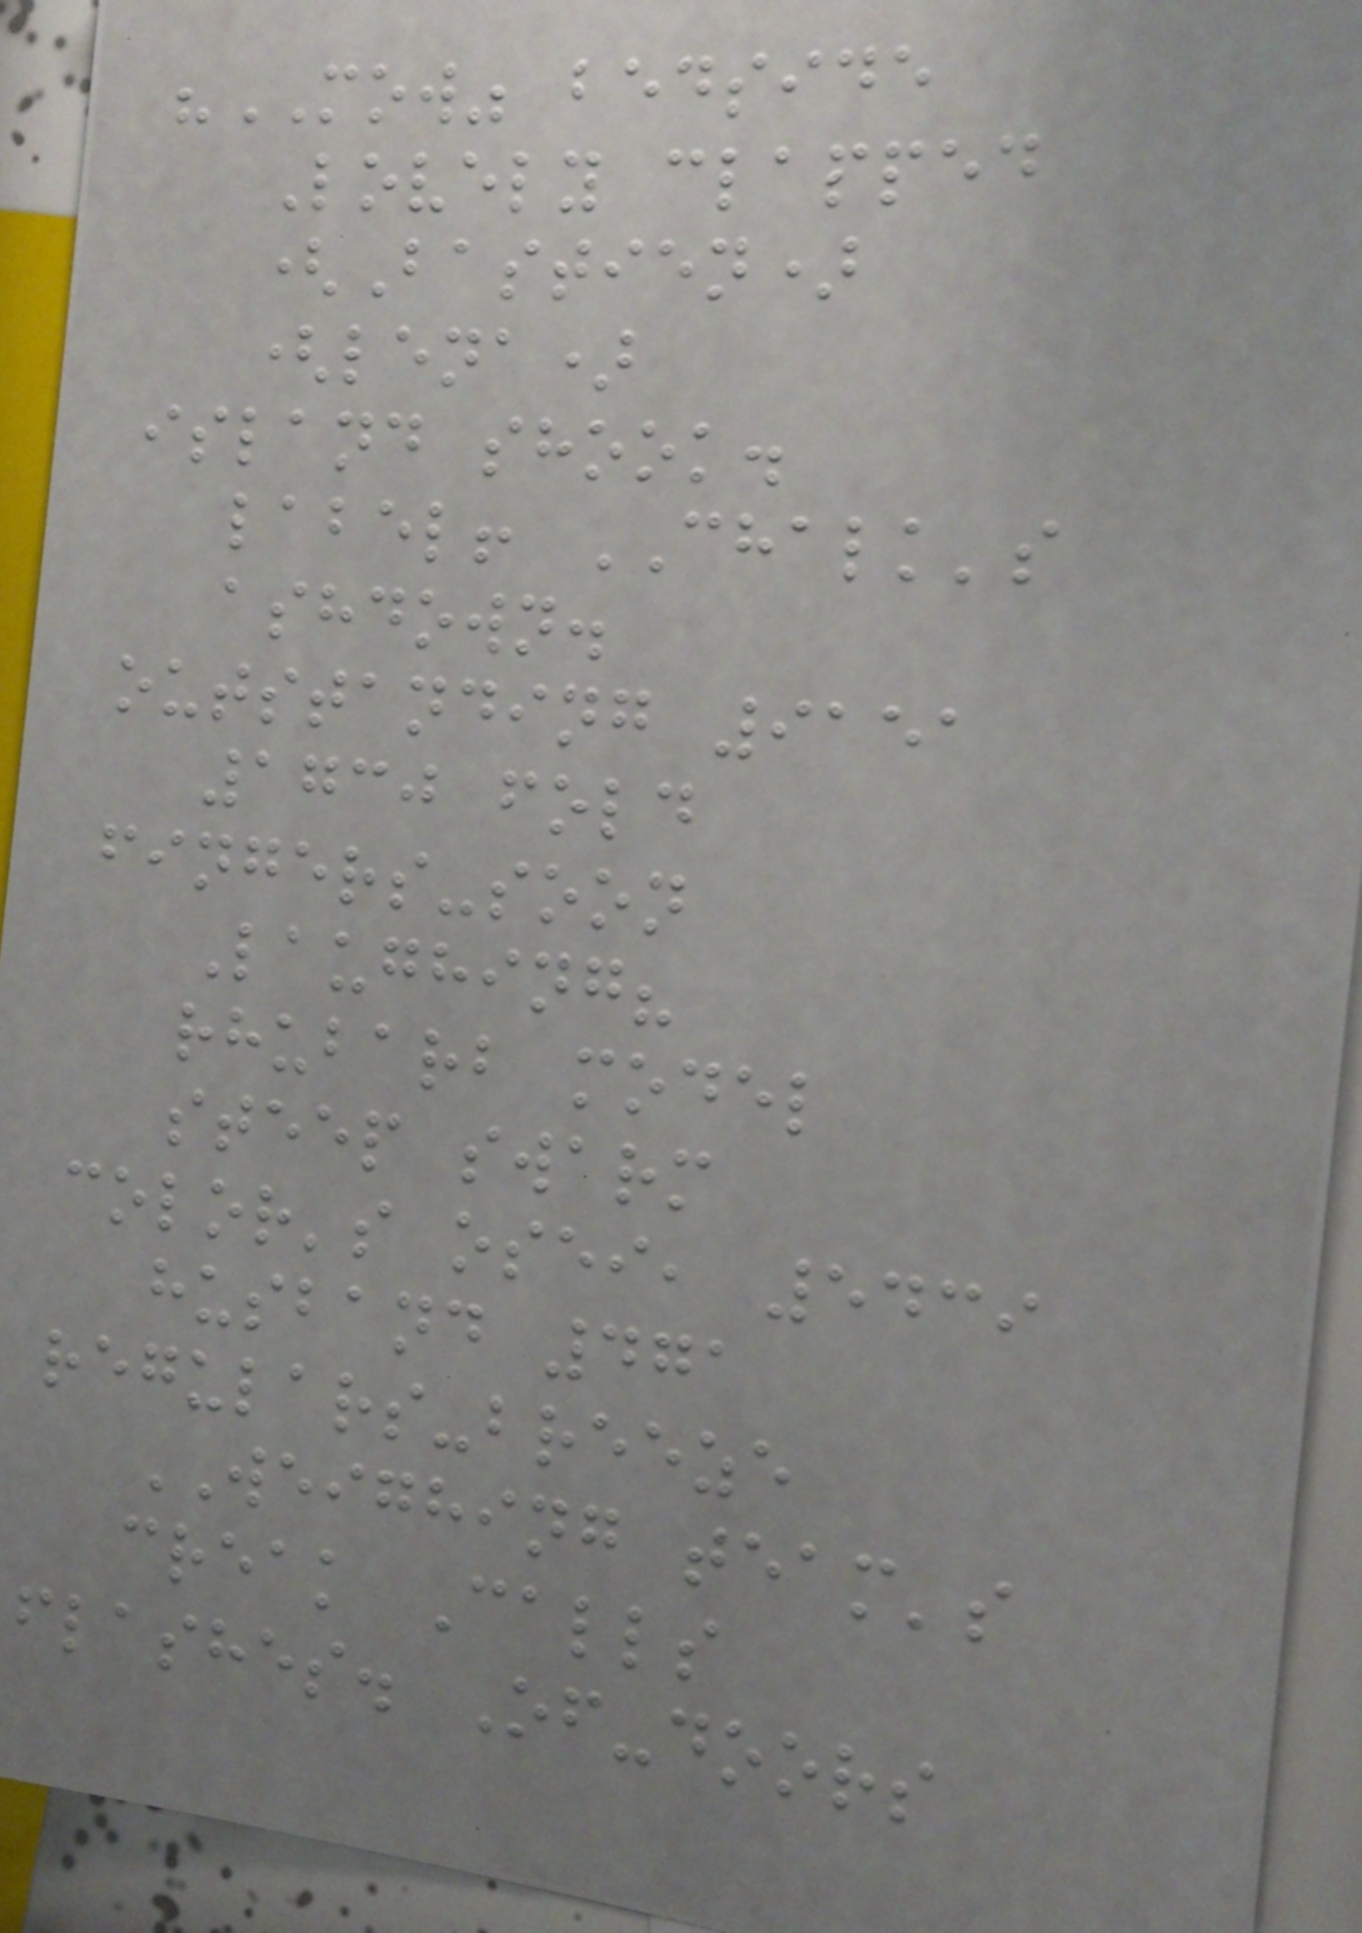"MOW" bedside
Lovely clapped
(Bastien)
(lena)
island shook.
label! CHALK's
ashdown.
outstanding 9151
1730 fold
fingers-soon
Laughing?
rhubarb model
steep swarm
color's osei, 5439
husband 471
regulars-breeze
WEIGHING team's
creak Calls
flashes. Of-doors
